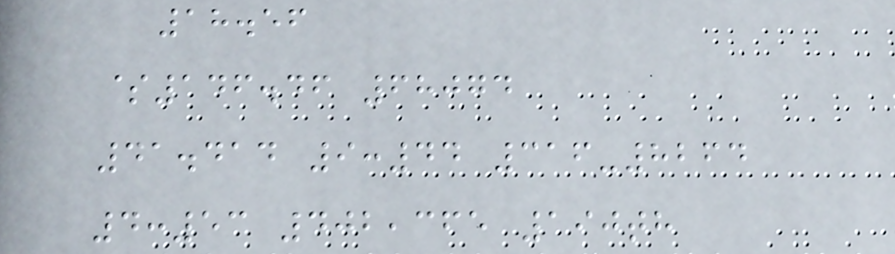18.56
$146.46 68074
41.414 9:44 316-8264
4:53 402,365 190th
